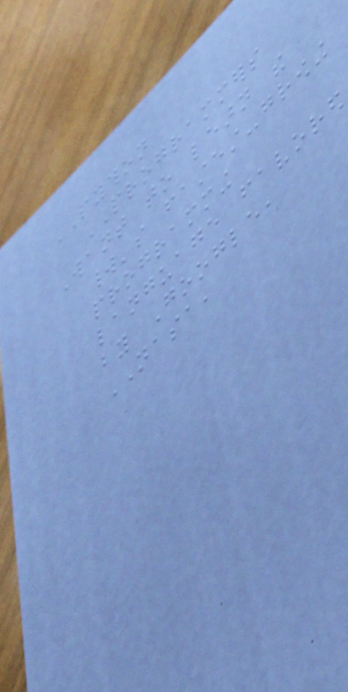PYTHON
PROGRAMMERS
Want to learn the
world's fastest-growing
programming
language favored
by Google,
NASA,
